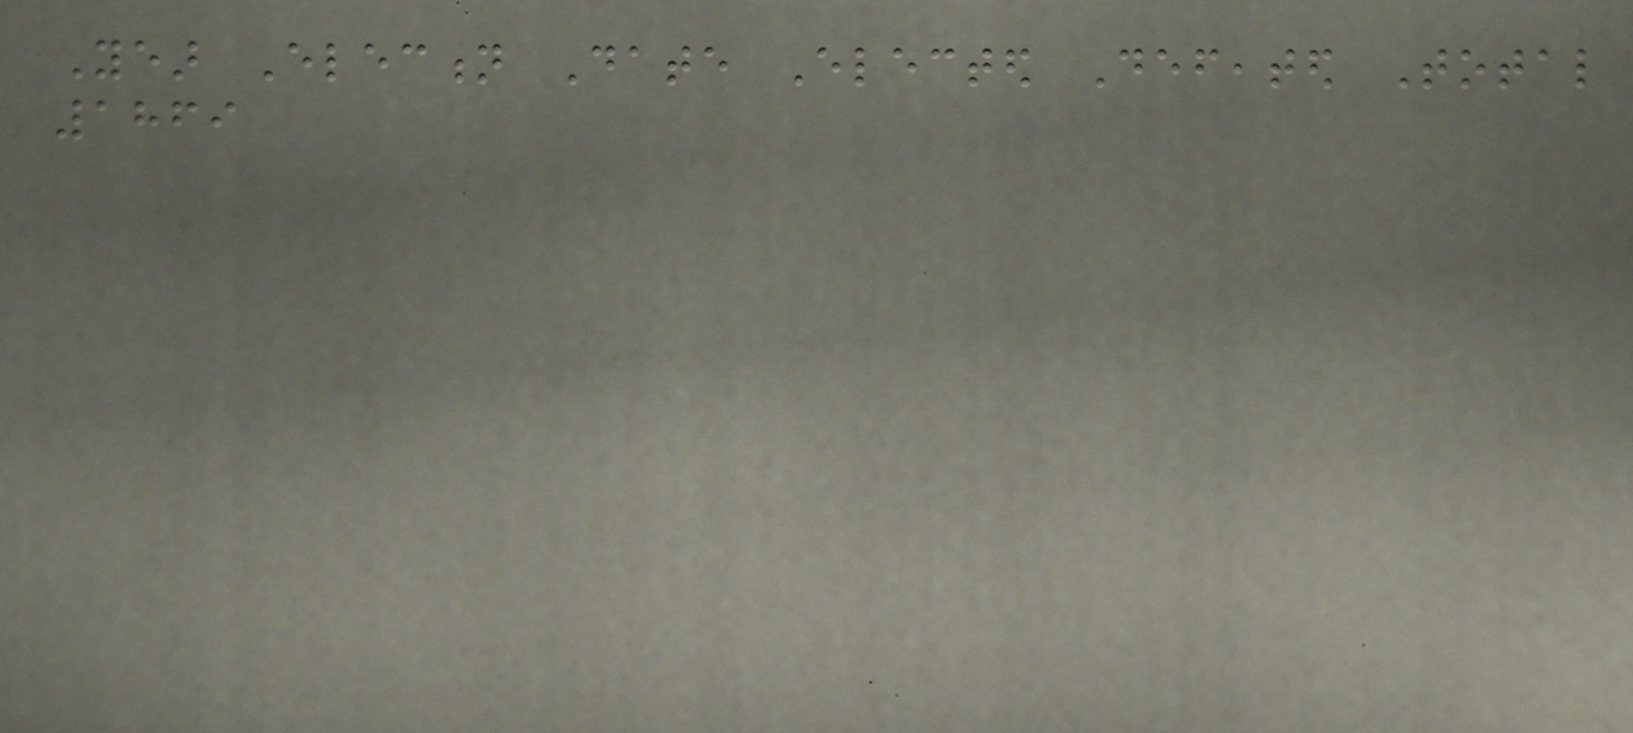Year Election Date Elected Defeated Total
1869
